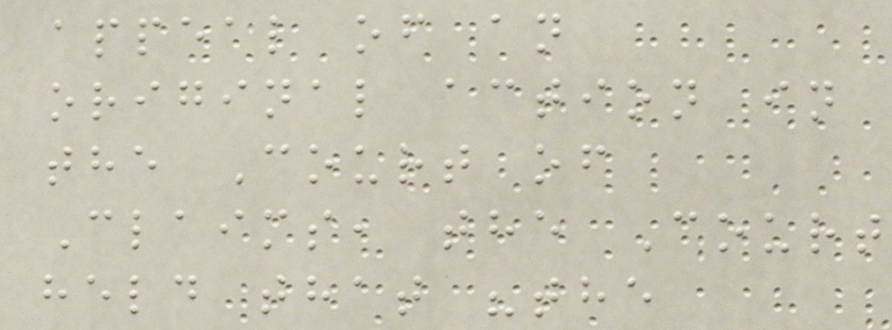appeal of an
original action in
the Court of
Claims, the Court
held that "the
